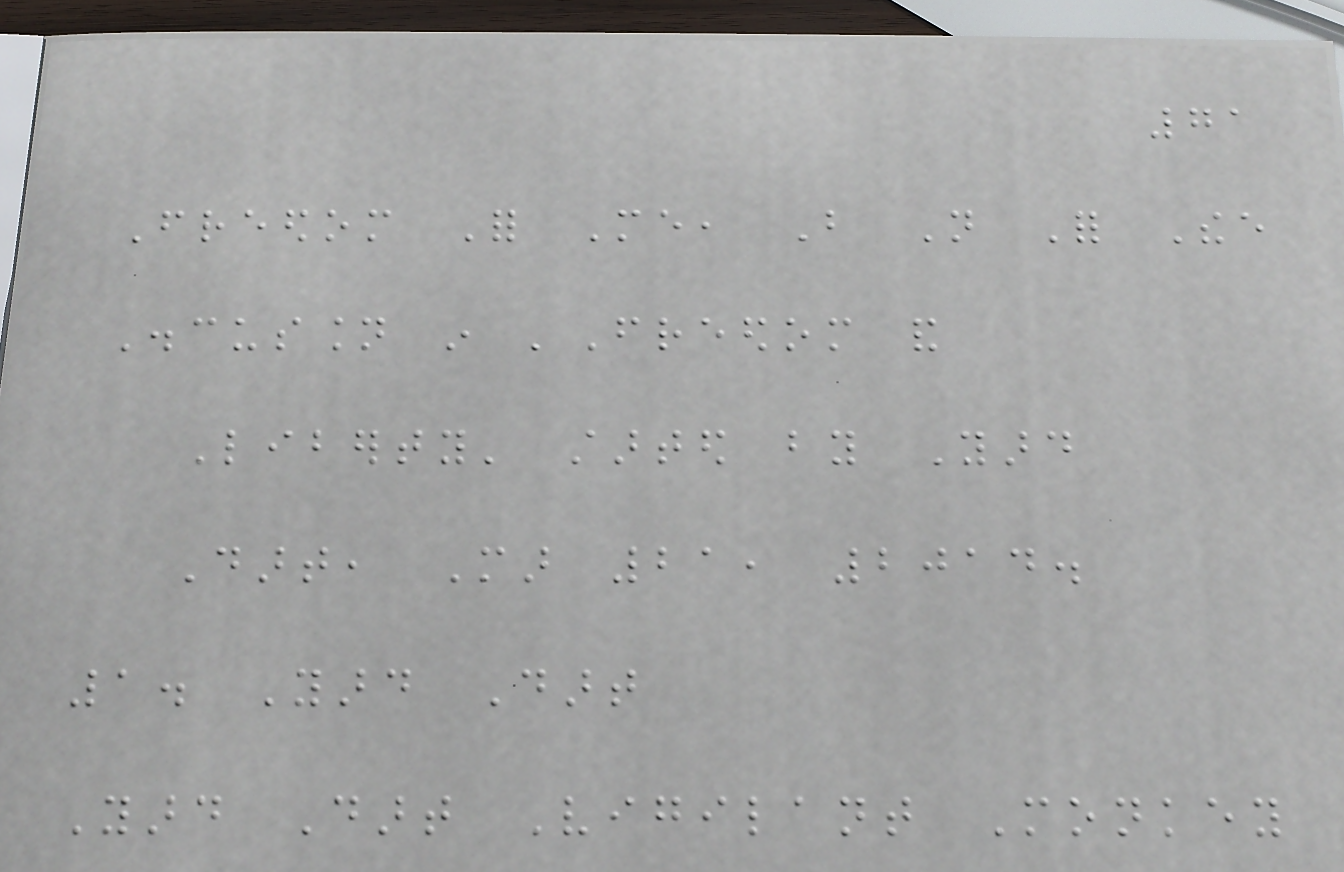71
Freedom For Me, But Not For Thee
Discussion in 'Freedom and
Liberty' started by Yard
Dart, Mar 21, 2014.
1. Yard Dart
Yard Dart Vigilant Monkey
